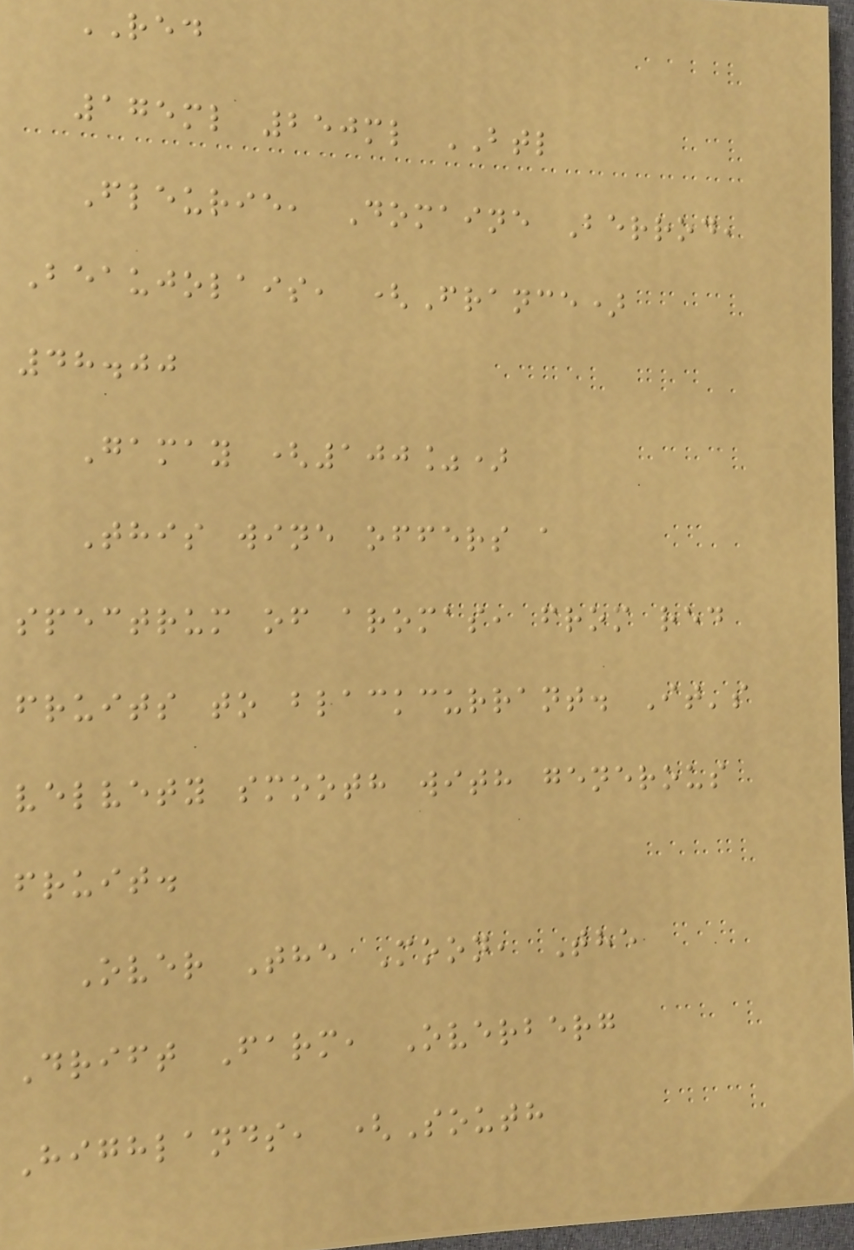RED
175ml 250ml BTL
Fleurie, Domaine Berrod,
Beaujolais, (France)
48.00
Gamay (100%)
This wine offers a
spectrum of aromas, from red
fruits to blackcurrant. It's
velvety smooth with generous
fruit.
Over The Moon, The
Drift Farm, Overberg
Highlands, (South
